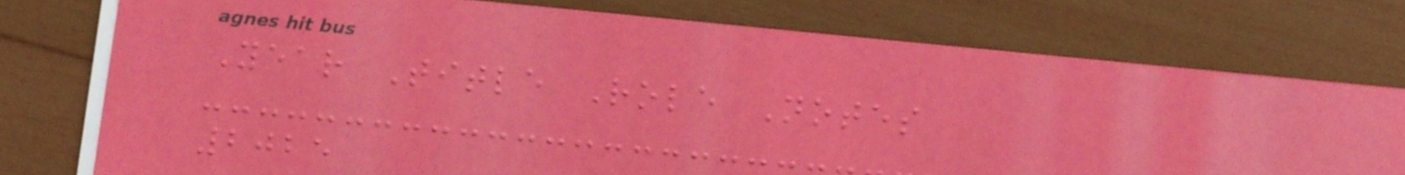Year Title Role Notes
2025
